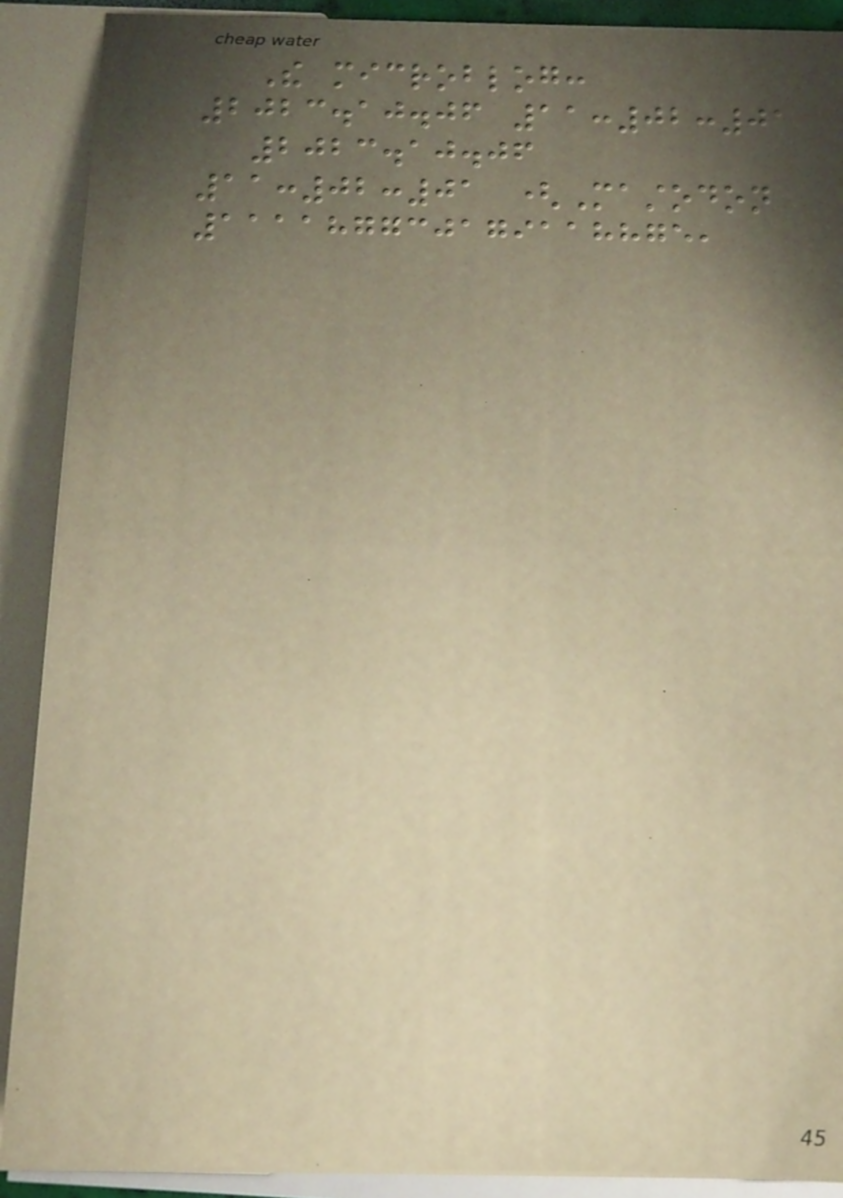The microblog:
2023.10.06 11:02:01
2023.10.06
11:02:01 (Mastodon
111187730179118875,
